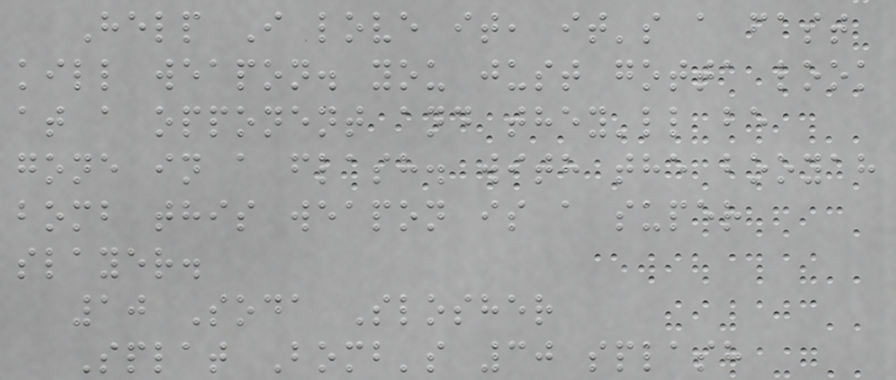Help I love it, it's a fast
kill weapon. you just gotta look
at a opponent and they'll be
gone in a flash. with the booyah
bomb this weapon is a super
slayer.
10 Soda Slosher
Splat Bomb's 30 splash
